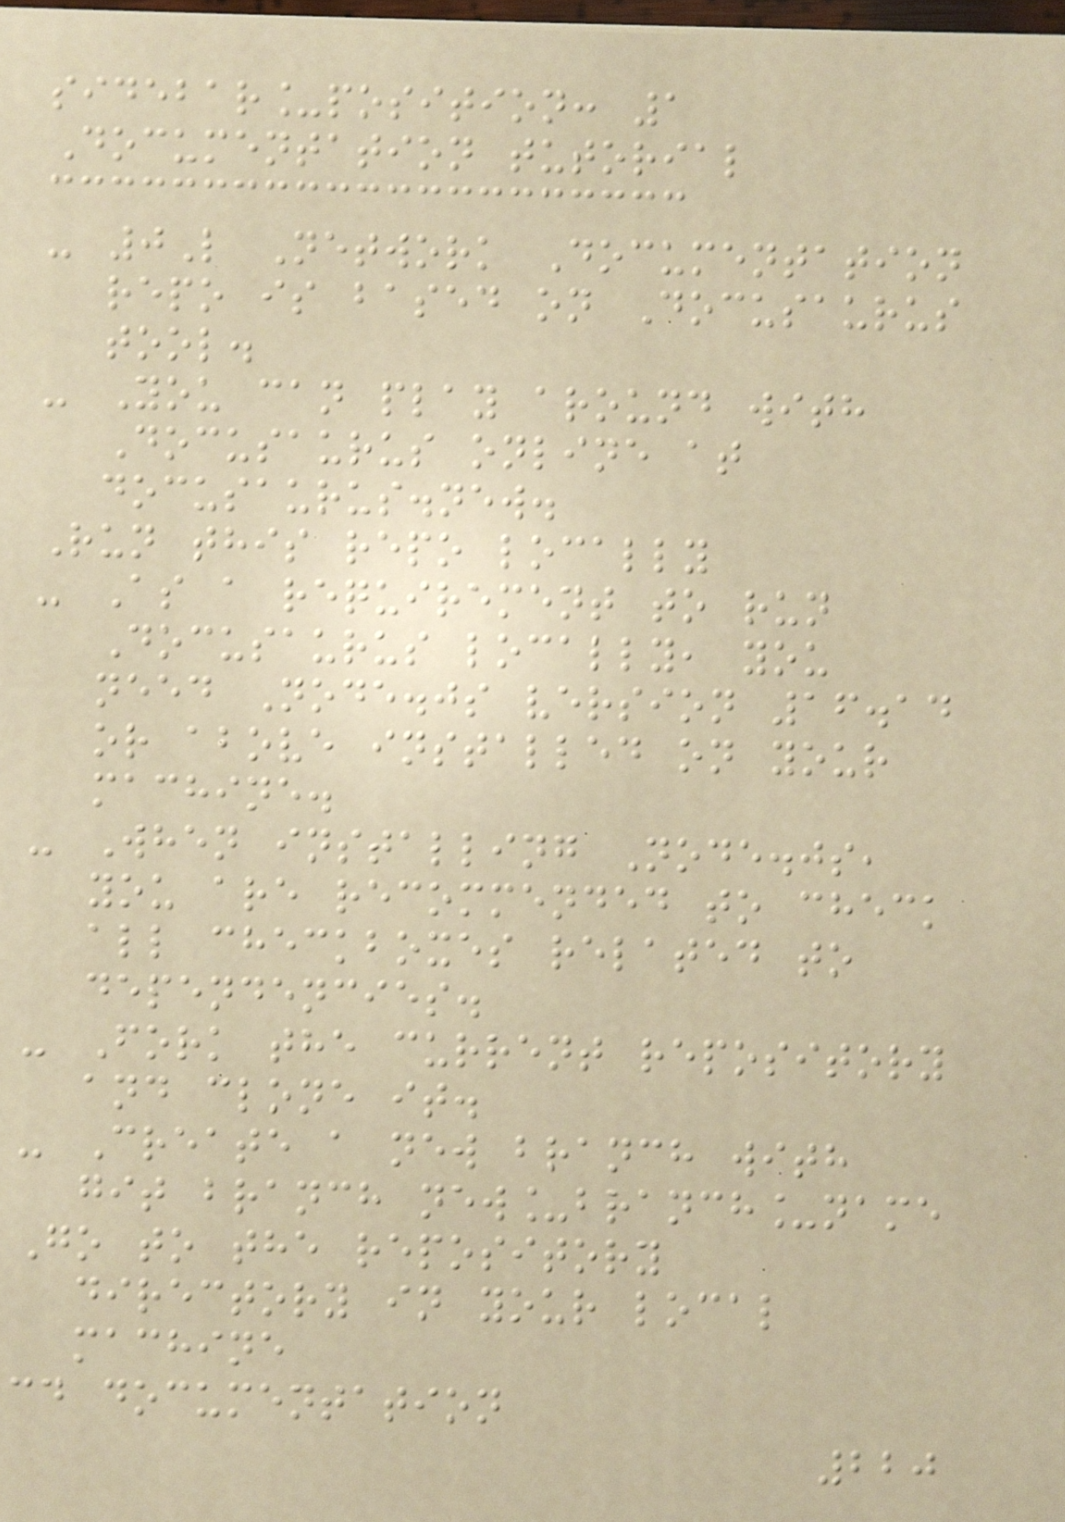sidebar_position: 1
Documentation tutorial
- 0L Network Documentation
repo is based on Docusaurus
tool.
- You can play around with
Docusaurus online at
docusaurus.new.
Run this repo locally
- As a requirement to run
Docusaurus locally, you
need Node.js version 16.14
or above installed on your
machine.
- When installing Node.js,
you are recommended to check
all checkboxes related to
dependencies.
- Fork the current repository
and clone it.
- Create a new branch with
git branch new_branch_name
Go to the repository
directory in your local
machine
cd documentation
220
